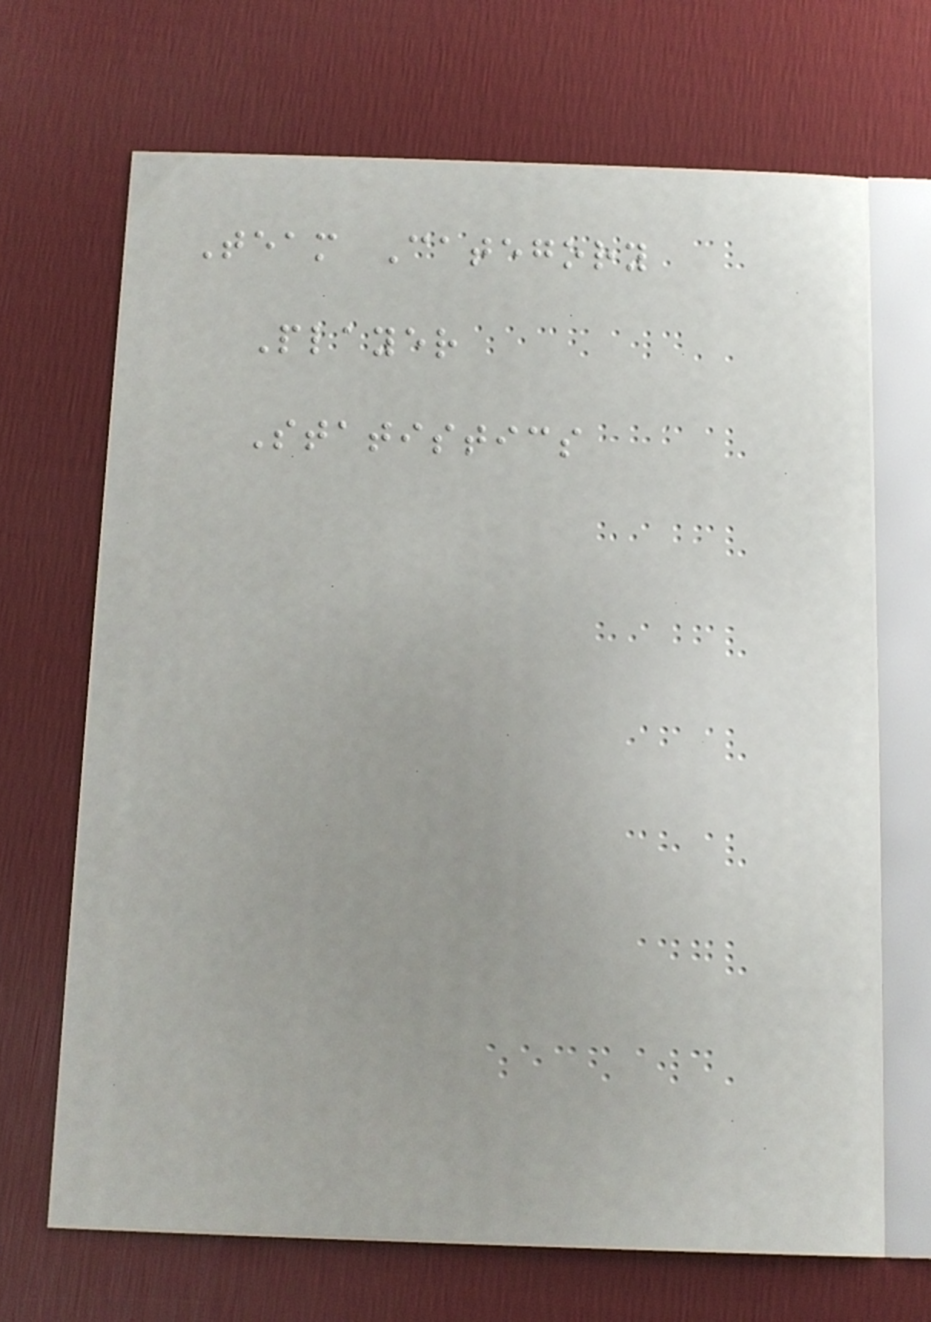Team Category
Player
Statistics
